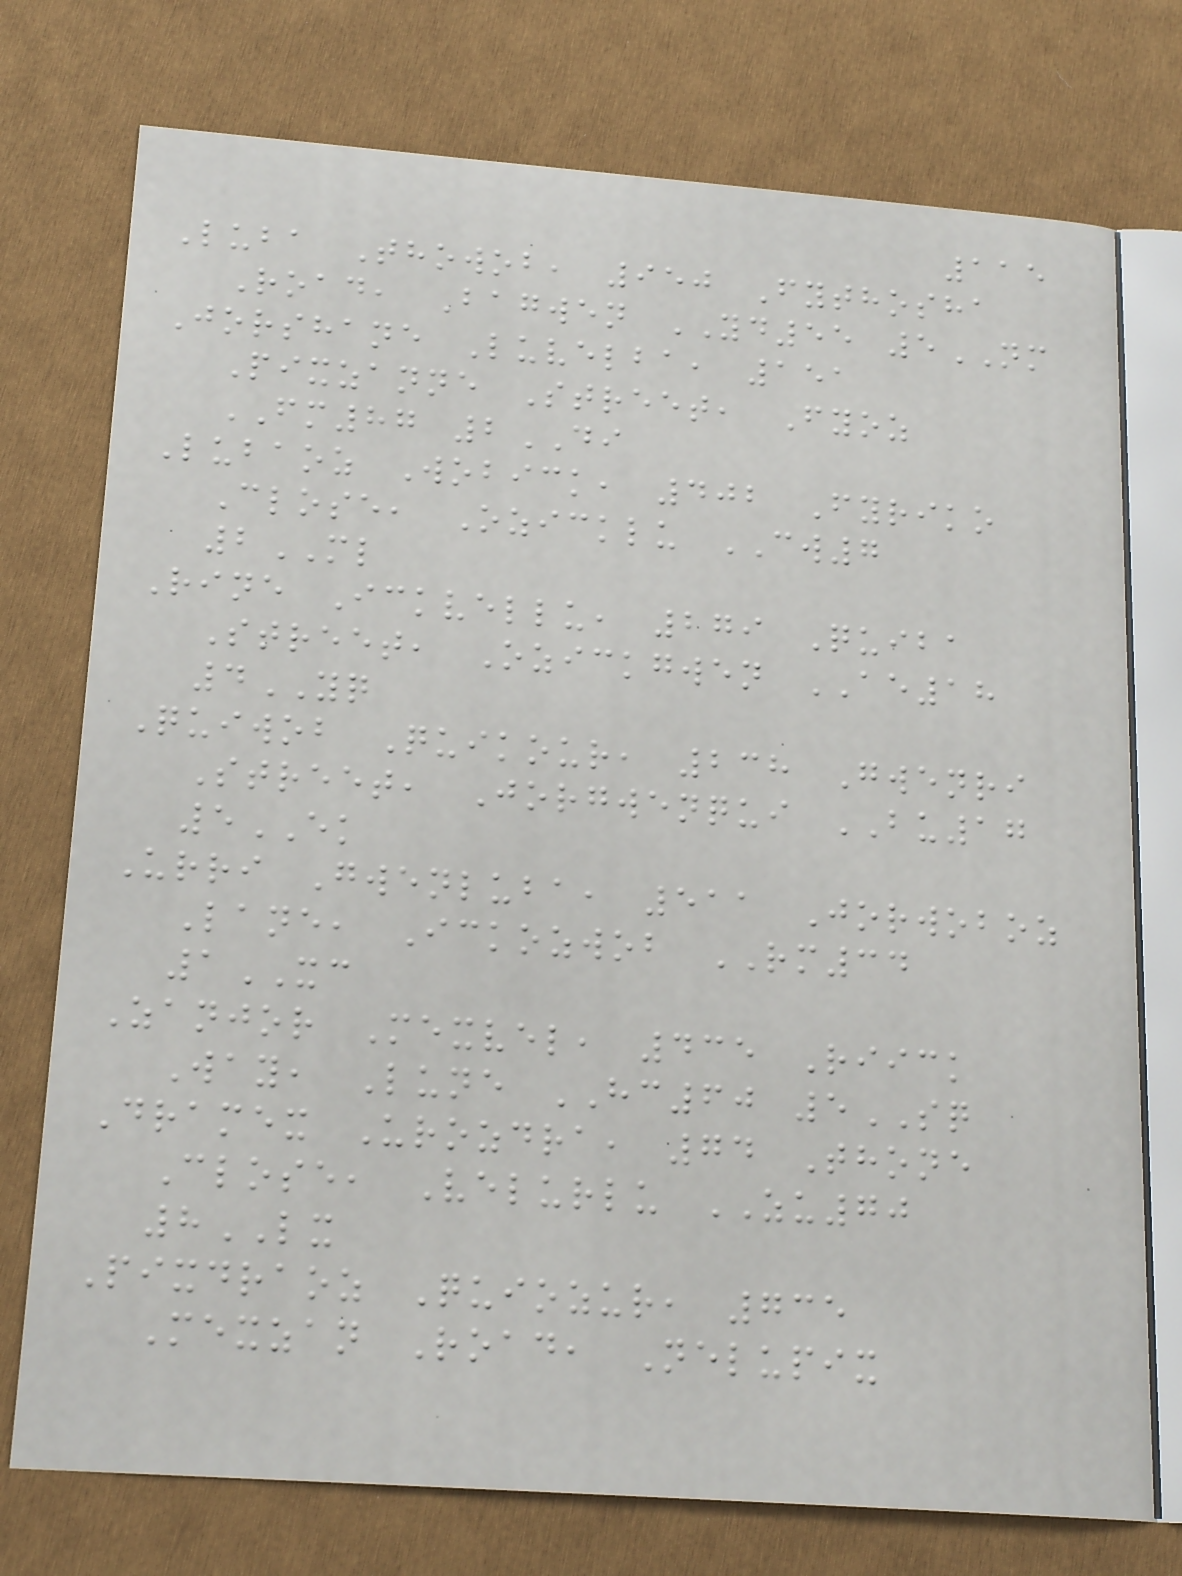115
Luba Thowob, 950 Fythosha
Road, Bagwen YD55 5NM
Jorshane Luvelba, 151
Pixzanne Street, Fyoz
FM87 2DI
Lubaoz Wobick, 402 Fyriko
Close, Ozicklu CW7
2ML
Rine Ickvellu, 279 Quiba
Street, Ozickgwen AE18
4YQ
Quiwob Quikour, 238 Gwenri
Street, Jorgwenqui BU17
5EK
Urri Gwenluba, 511 Jorwoboz
Lane, Ickozwob RM34
1XC
Zanjor Mexvel, 435 Riick
Way, Lune HC60 5SQ
Dramex Urozdra, 74 Thone
Close, Velurlu ZU70
8LX
Pixdraoz Quiozur, 735
Mexzan Road, Nelupix
